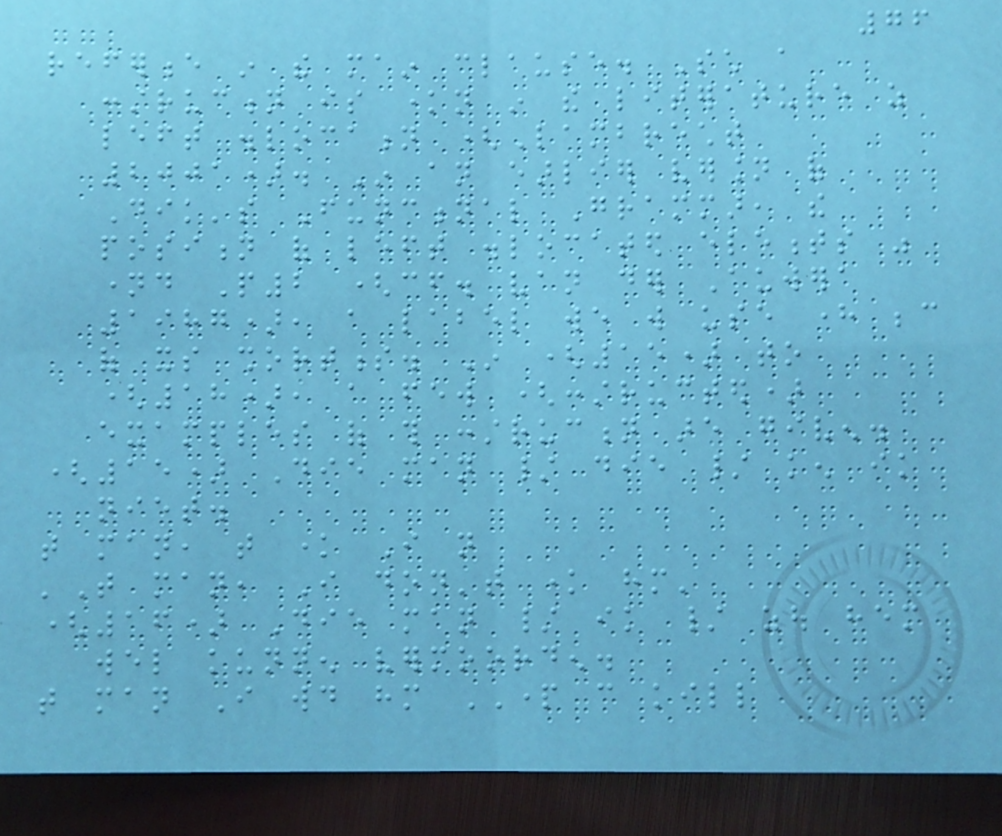76
reference in the main clause. Such a
construction is known in the literature as
left dislocation (Lambrecht
2001). In an earlier version of
Dik's Functional Grammar, the
position of left dislocated elements was
named P2 (cf. van der Auwera
1987), a label we will use here because
of its shortness. In (15) to
(18), a few (constructed)
examples of this construction are given.
(15) Die man / die / ken ik
niet.
that man, that know I not
'That man, I don't know him'
(16) Die man / ik / zou hem
wel kunnen vermoorden.
that man I would him PART can kill
